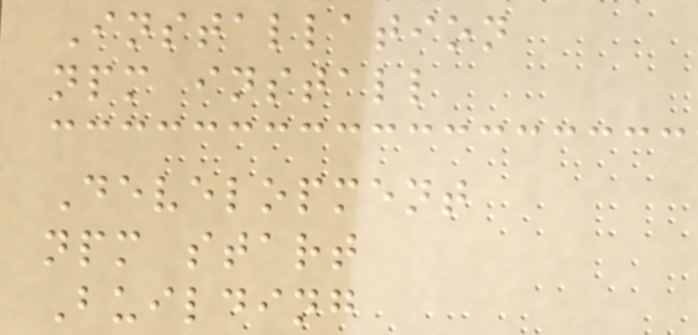Installation
npm install
Development
npm start
Building
